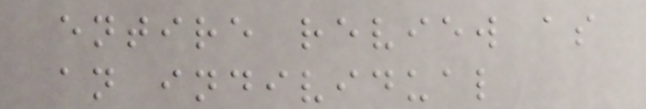entire review as
an individual
